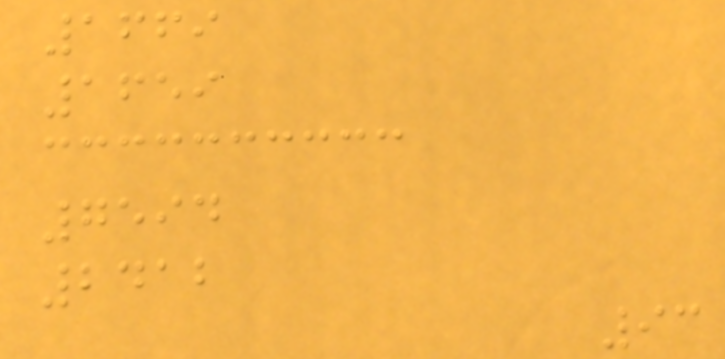1669
1659
7594
2412
93
